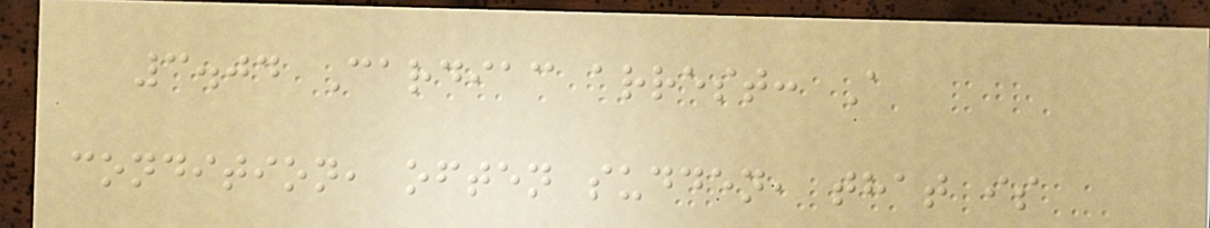3.04 Cardiac arrest: A
condition, often sudden, that is
